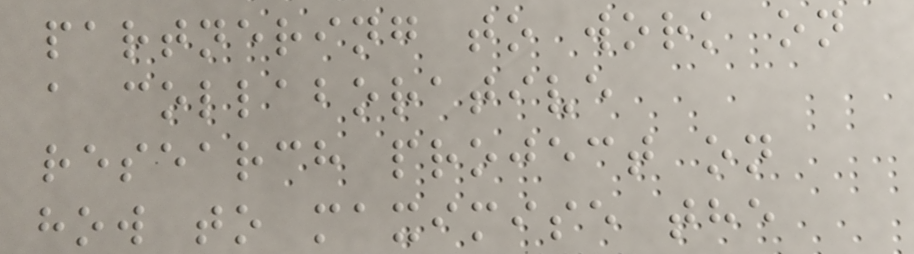partnering to work on
a collaborative
research project on
how to maximise the
